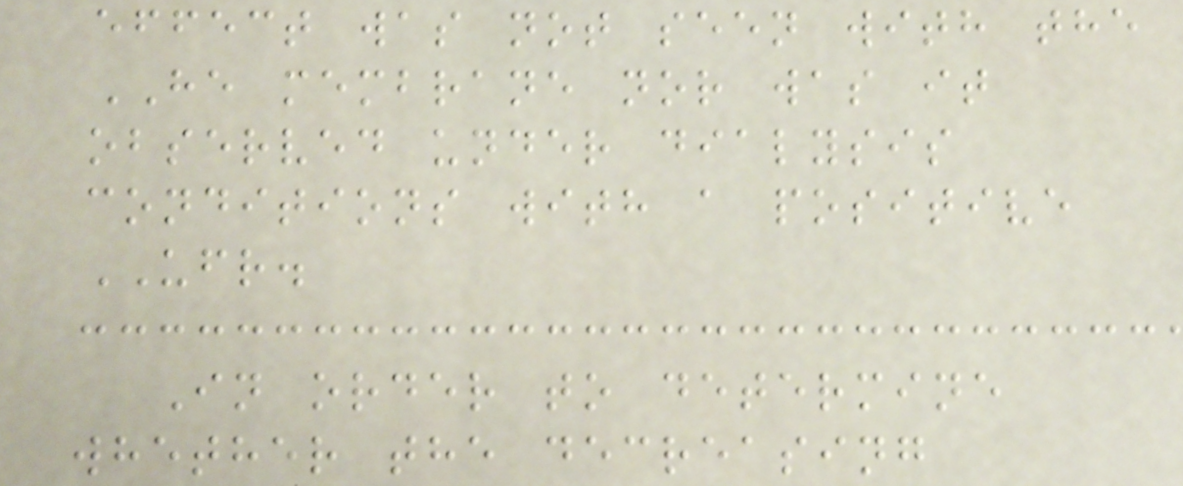effect was not seen with the
HE membrane nor was it
observed under dialysis
conditions with a positive
UFR.
In order to determine
whether the decreasing
